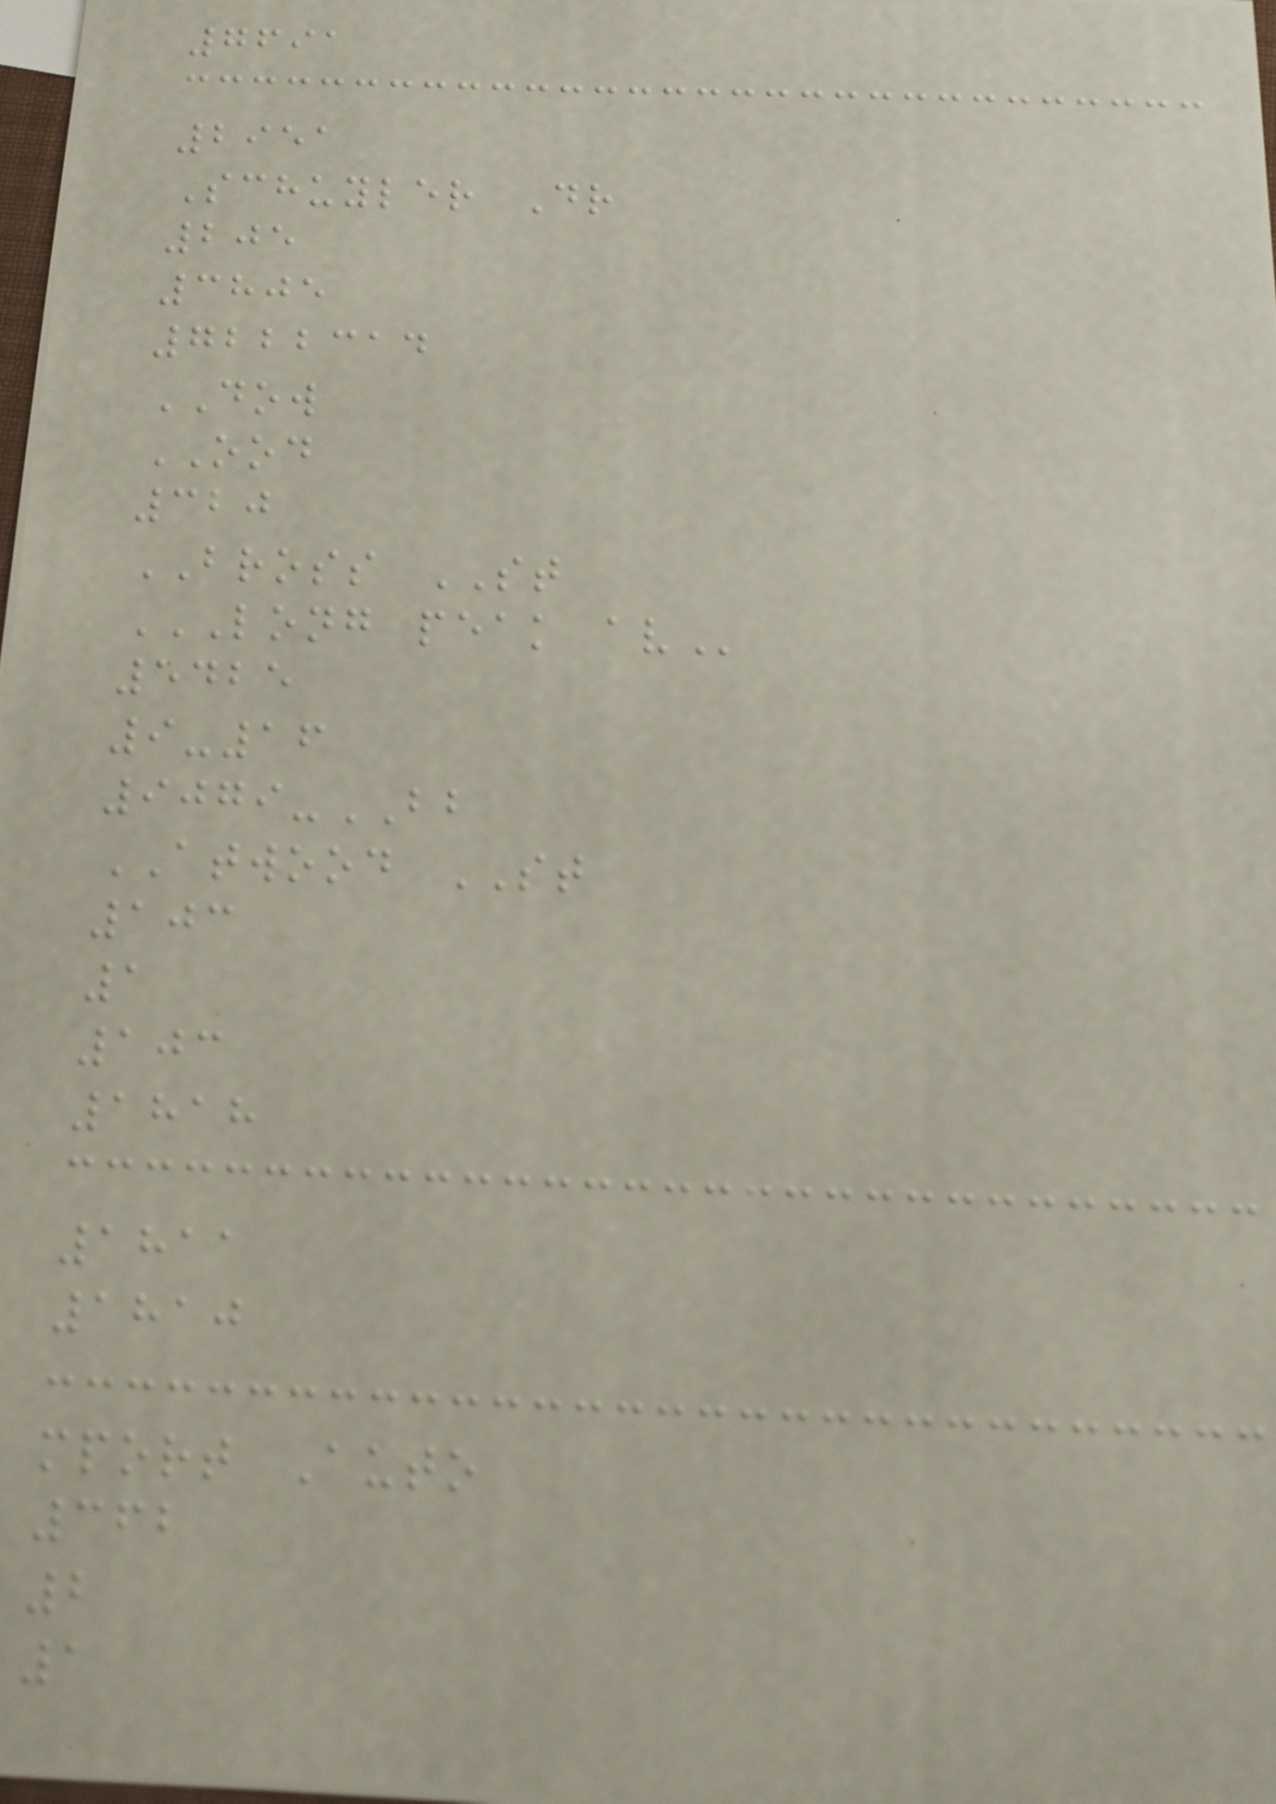7691
2951
Schuyler Dr
205
3805
7222314
DOW
OOD
320
BROSS ST
LONG PEAK AV
5425
9-16
9079-BB
ATWOOD ST
103
1
103
1818
1811
1810
mport Auto
362
2
1
